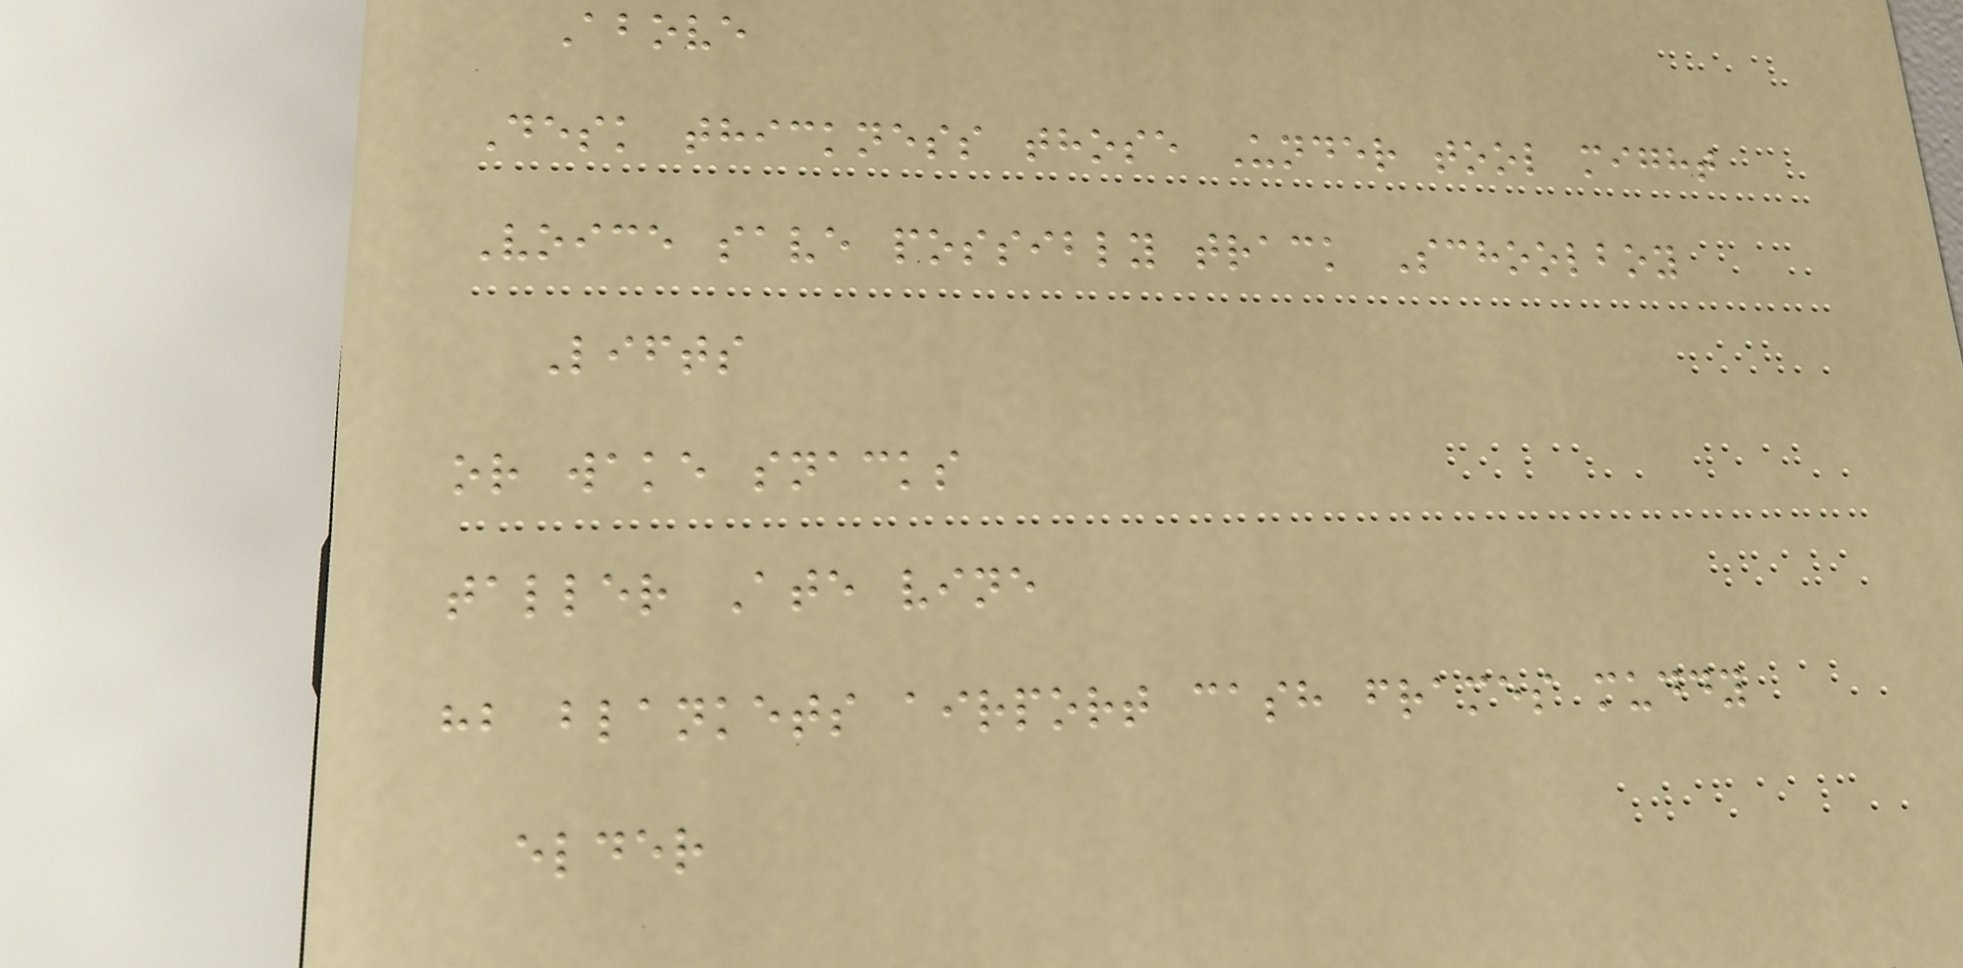Above
Desk thickness those Under tool might
Voice save possibly track Schoolboy
Lifts
or wake snacks
taller Ate vine
hb blankets airport cash frames muddy
elder
